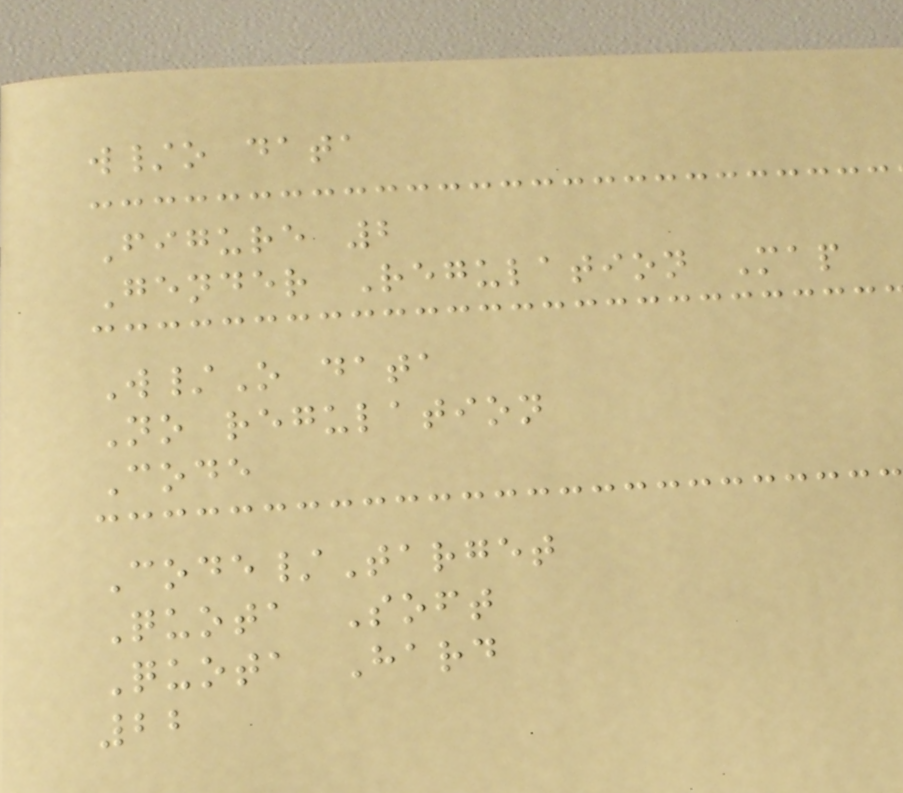w/o data
Figure 2
Gender Regulation Map
W/O data
No regulation
Code
Code/Target
Quota Soft
Quota Hard
22
